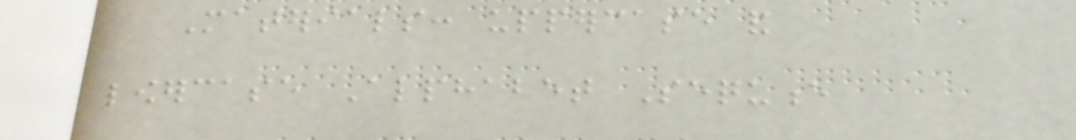Materials: uppercase and
lowercase Alphabet Sequence
